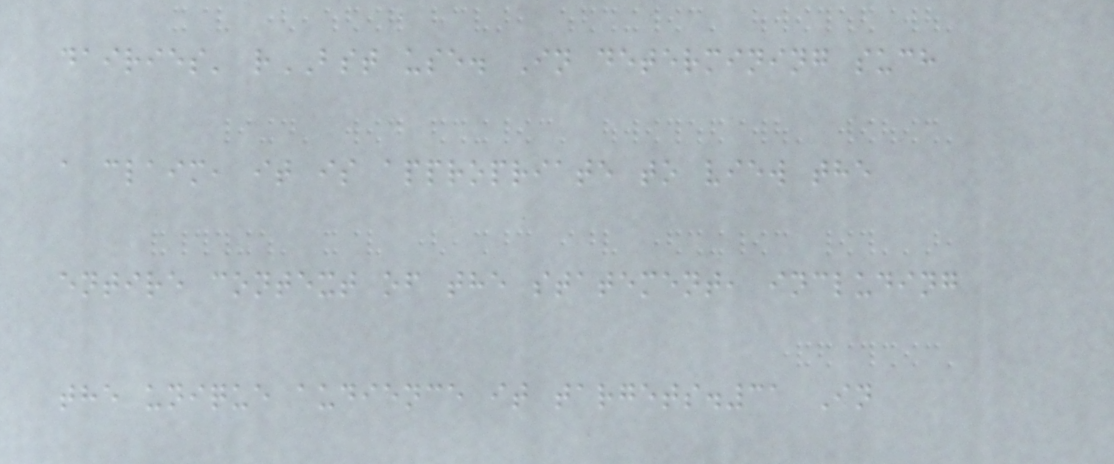dairies' rBST use. In determining such
a claim, it is appropriate to view the
entire context of the statement, including
the unique audience it targets.31 In
